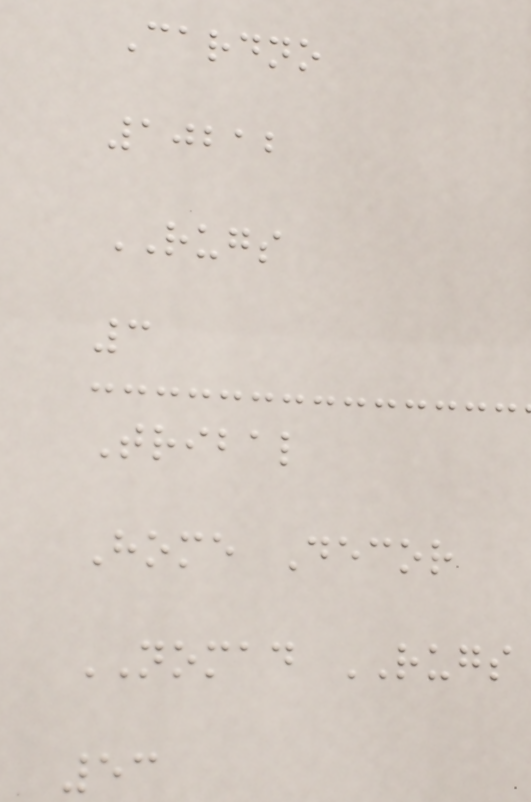Cardno
10212
RUGS
3
Tribal
Home Decor
NOMAD RUGS
53
